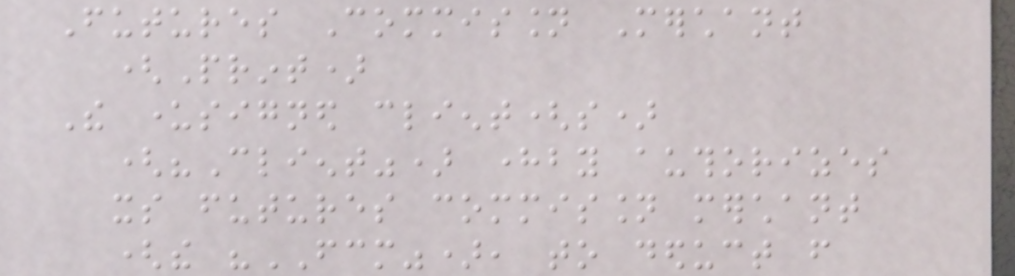Futures Commission Merchant
(Print)
The undersigned client(s)
("Client") hereby authorizes
its futures commission merchant
(the "FCM"), to deduct from
